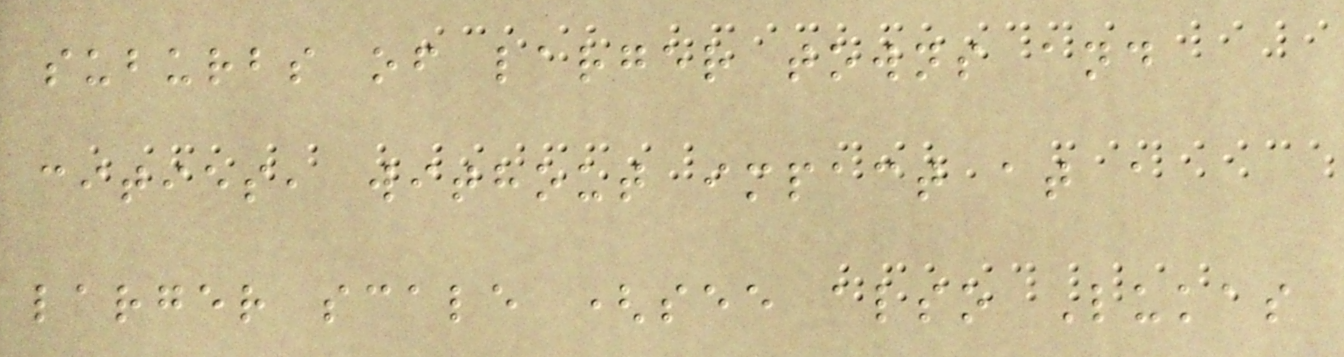suburbs of larger towns and
cities, without impact at a
larger scale (see also Lukas
